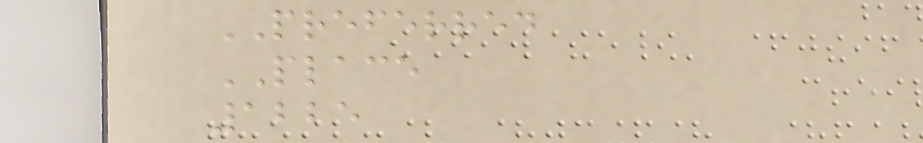PREFERRED
PLACE
1225
